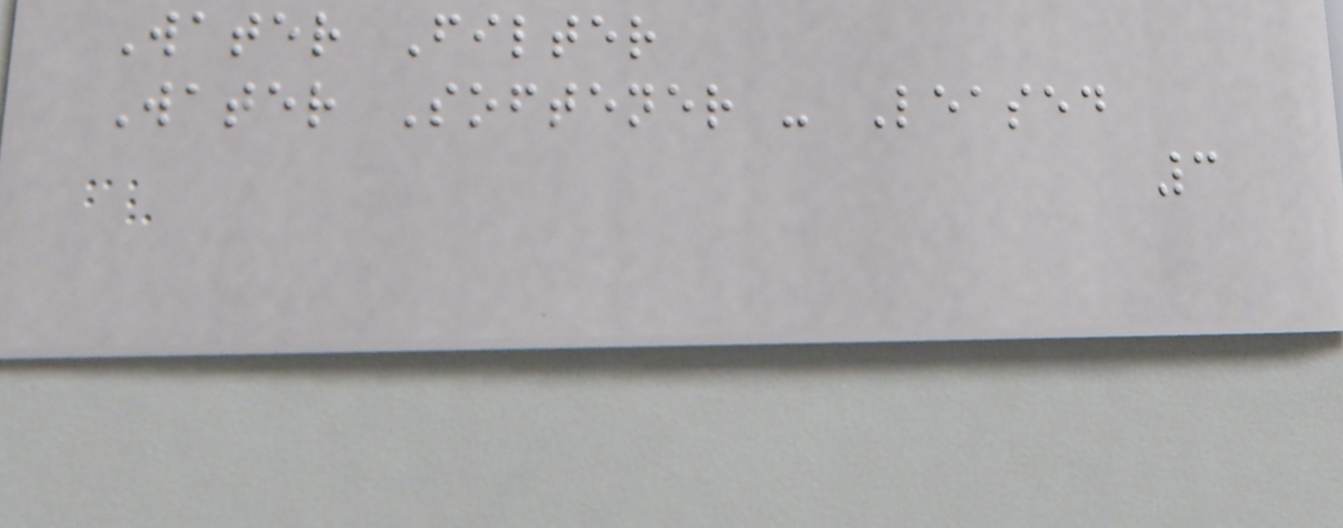Water Filter
Water Softener - Leased
3
